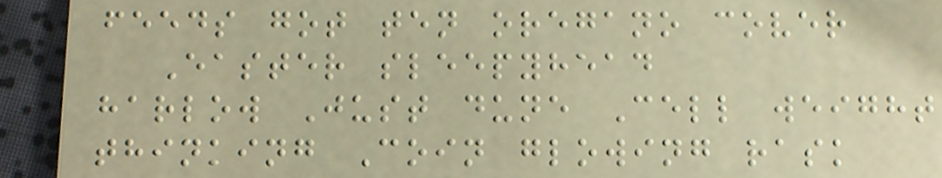feeds got ten oregano cover
Easter sleepyhead
harlow Just dune Cell weight
thinking Coin glowing rask
